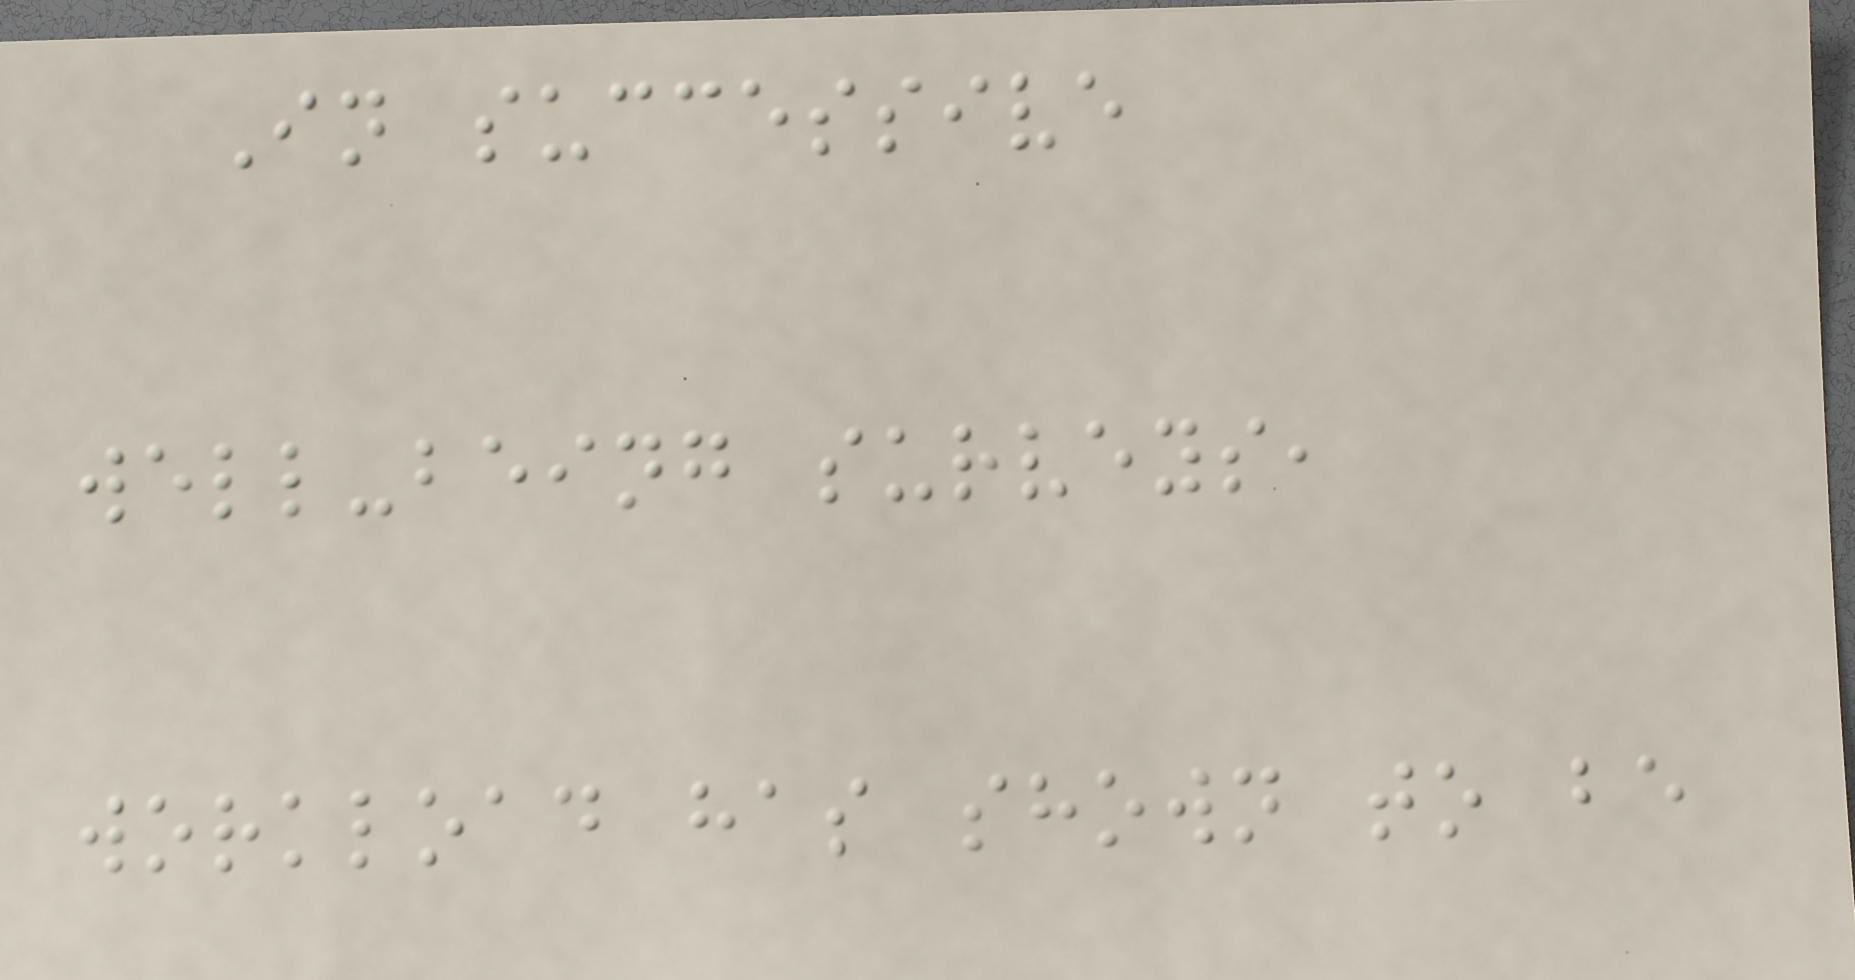In successive
well-being surveys,
workload has shown to be
